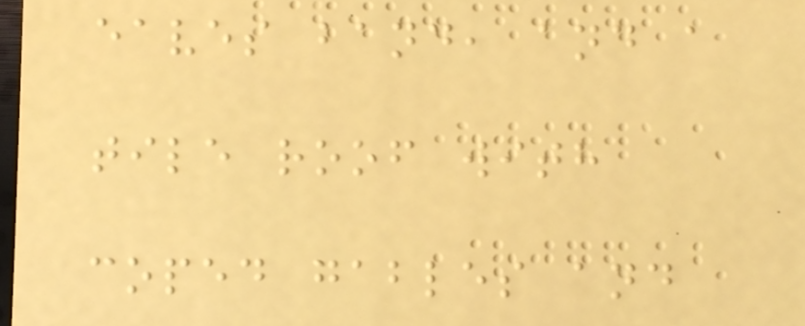eaves band, and a
tile roof with
coped gables and
